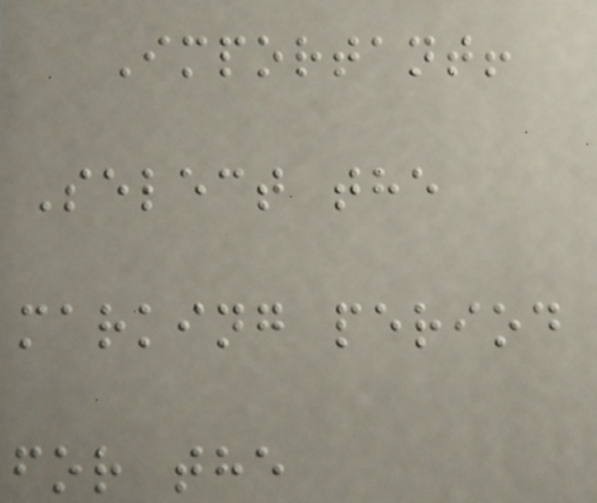Important!
Select the
marking period
for the
